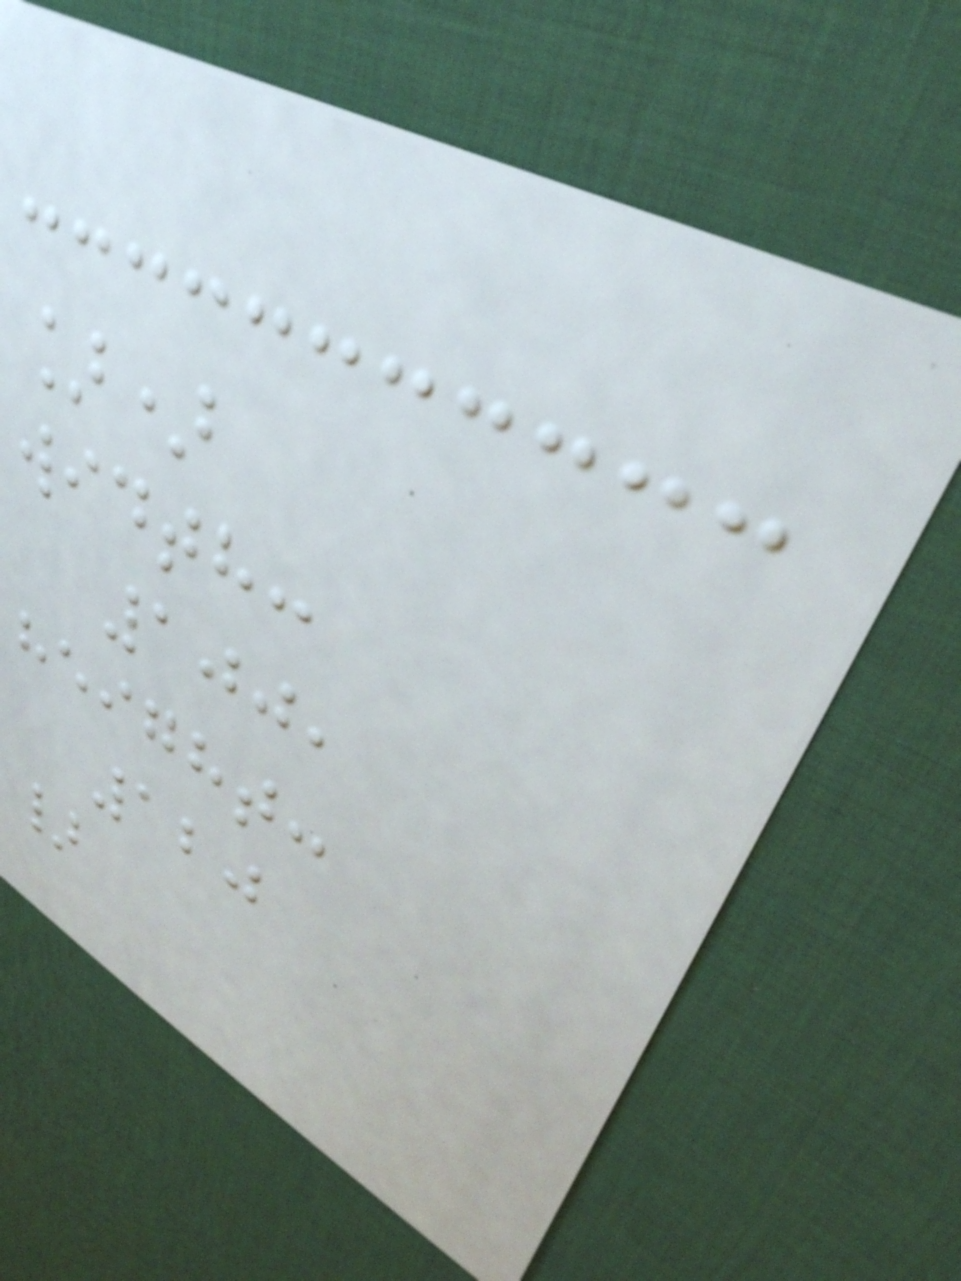])
width:
100,
height:
120
}
